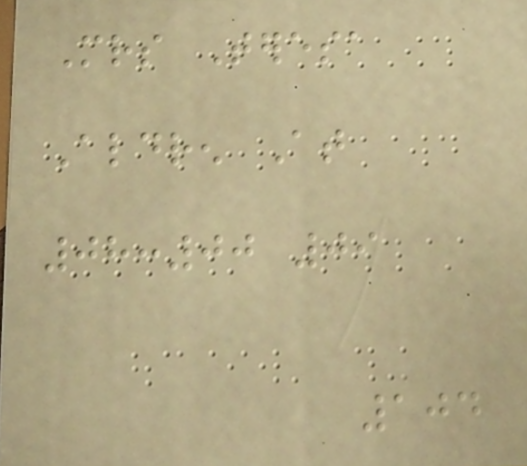Mrs Teresa
Aldren At
08:00 09
104
